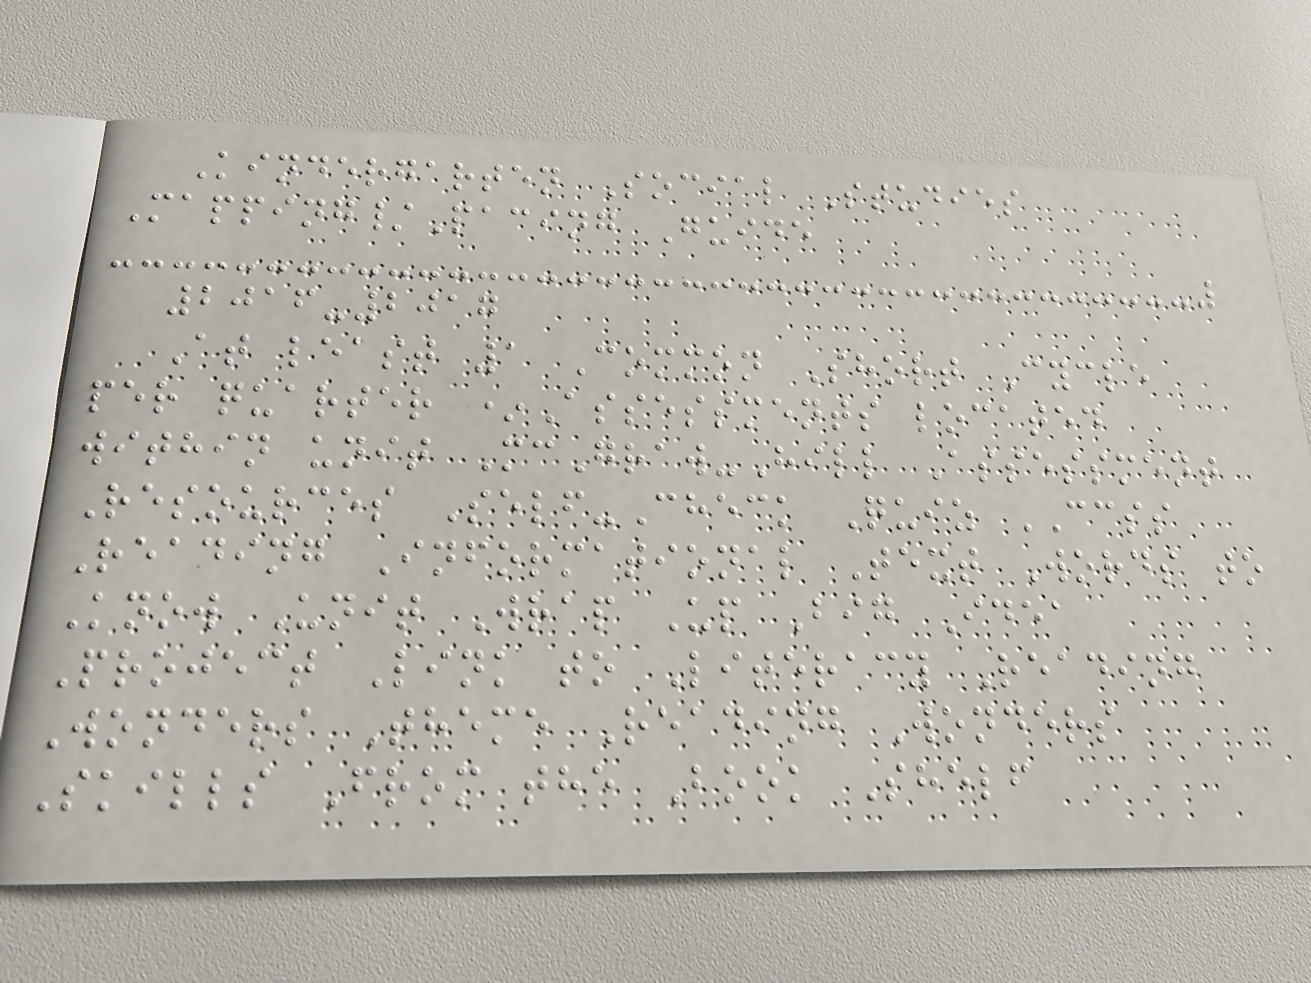Kindergarten Social Studies
Mapping/Pacing Guide
2016-2017
At least 1 Common Short Cycle
per quarter *Assessments located
within unit McGraw-Hill Assessment
Resources Self-Check Quiz CCSS
Reading Informational Text Words to
Know Unit Wrap Up Big Idea
Project Link to Literacy Reading
Wonders Theme Reading Wonders
Skills From the Book Shelf
